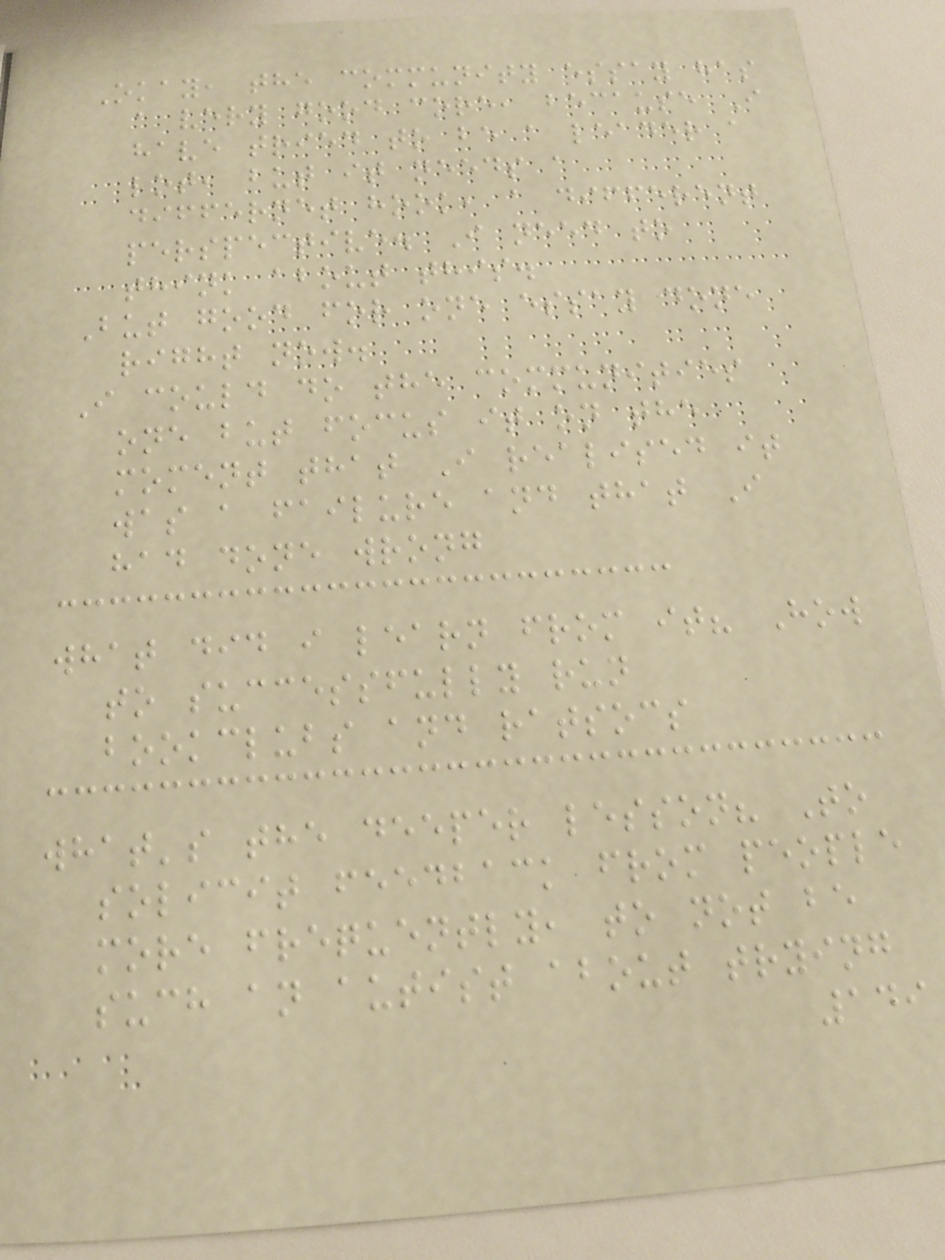Okay, the community essay has
a very good core, because I
have tried to be a leader a
lot, but it needs a
differnet hook, a different
perspective. I need to
think about this.
But good for one essay done
right now.
I could do the communities
one but focus it on the
moment that I realised it
was a failure and that I
had done wrong
what did i learn from it? How
to successfully run
bookclubs and ratsocs
what's the deeper lesson? To
solicit feedback from people
more frequently, to not be
such an autist about trying
149
